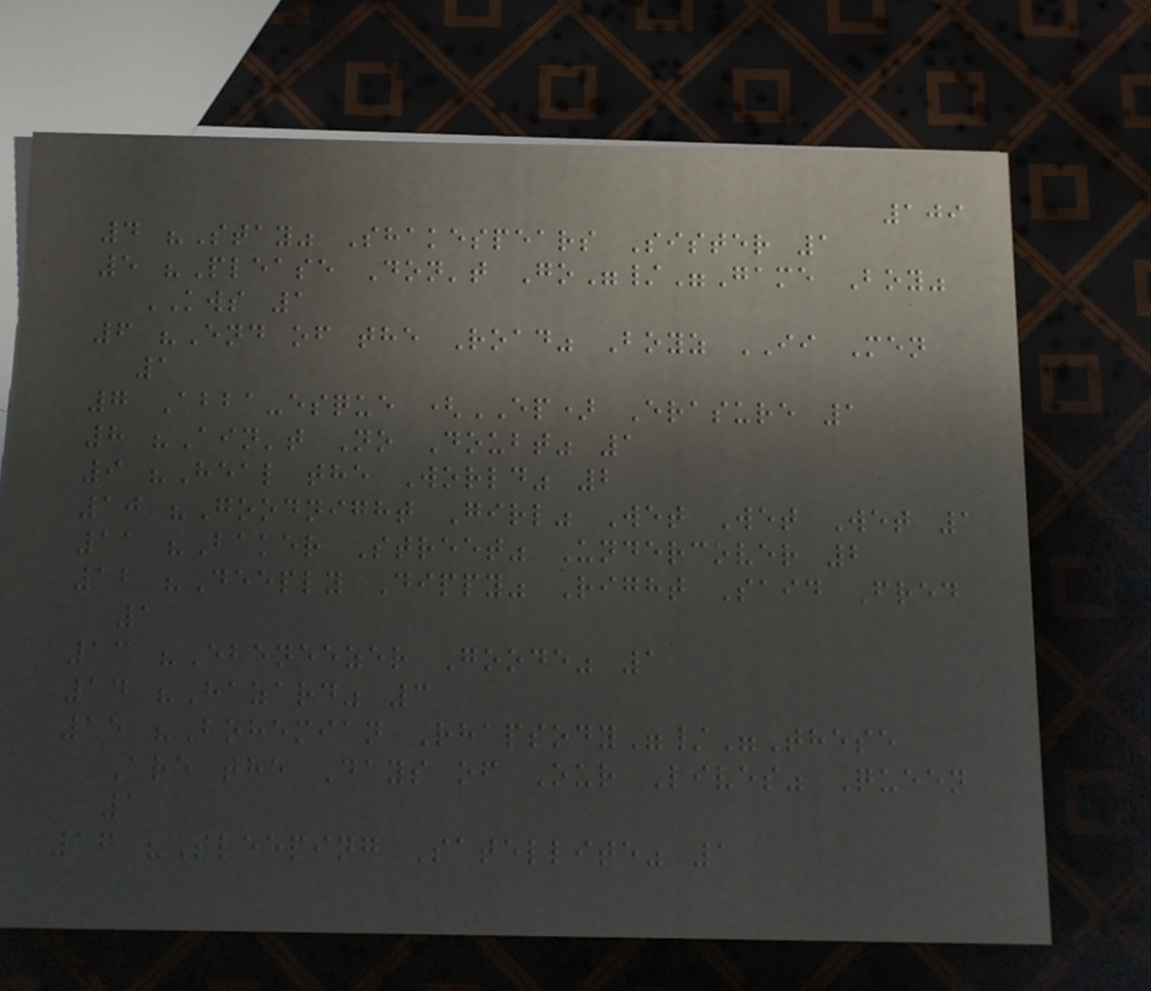109
4 "Stay" Shakespears Sister 1
5 "Please Don't Go"/"Game Boy"
KWS 1
6 "End of the Road" Boyz II Men
1
7 Abba-esque (EP) Erasure 1
8 "Ain't No Doubt" 1
9 "Heal the World" 2
10 "Goodnight Girl" Wet Wet Wet 1
11 "Baker Street" Undercover 2
12 "Deeply Dippy" Right Said Fred
1
13 "Ebeneezer Goode" 1
14 "Hazard" 3
15 "Bohemian Rhapsody"/"These
Are the Days of Our Lives" Queen
1
16 "Sleeping Satellite" 1
